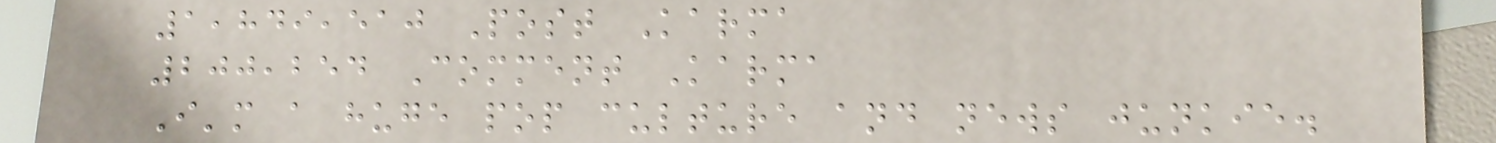1,849,510 Post Karma
200,254 Comment Karma
I'm a huge pop culture and news junkie.
